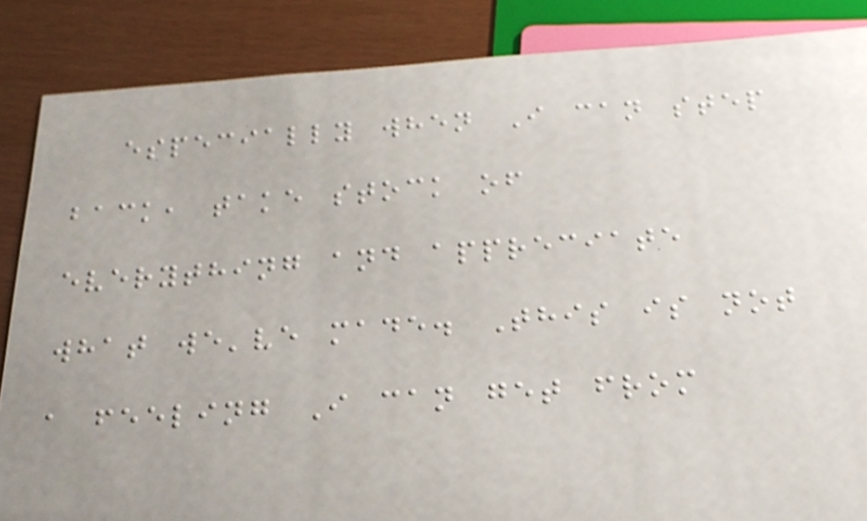especially when I can step
back, take stock of
everything and appreciate
what we've made. This is not
a feeling I can get from
